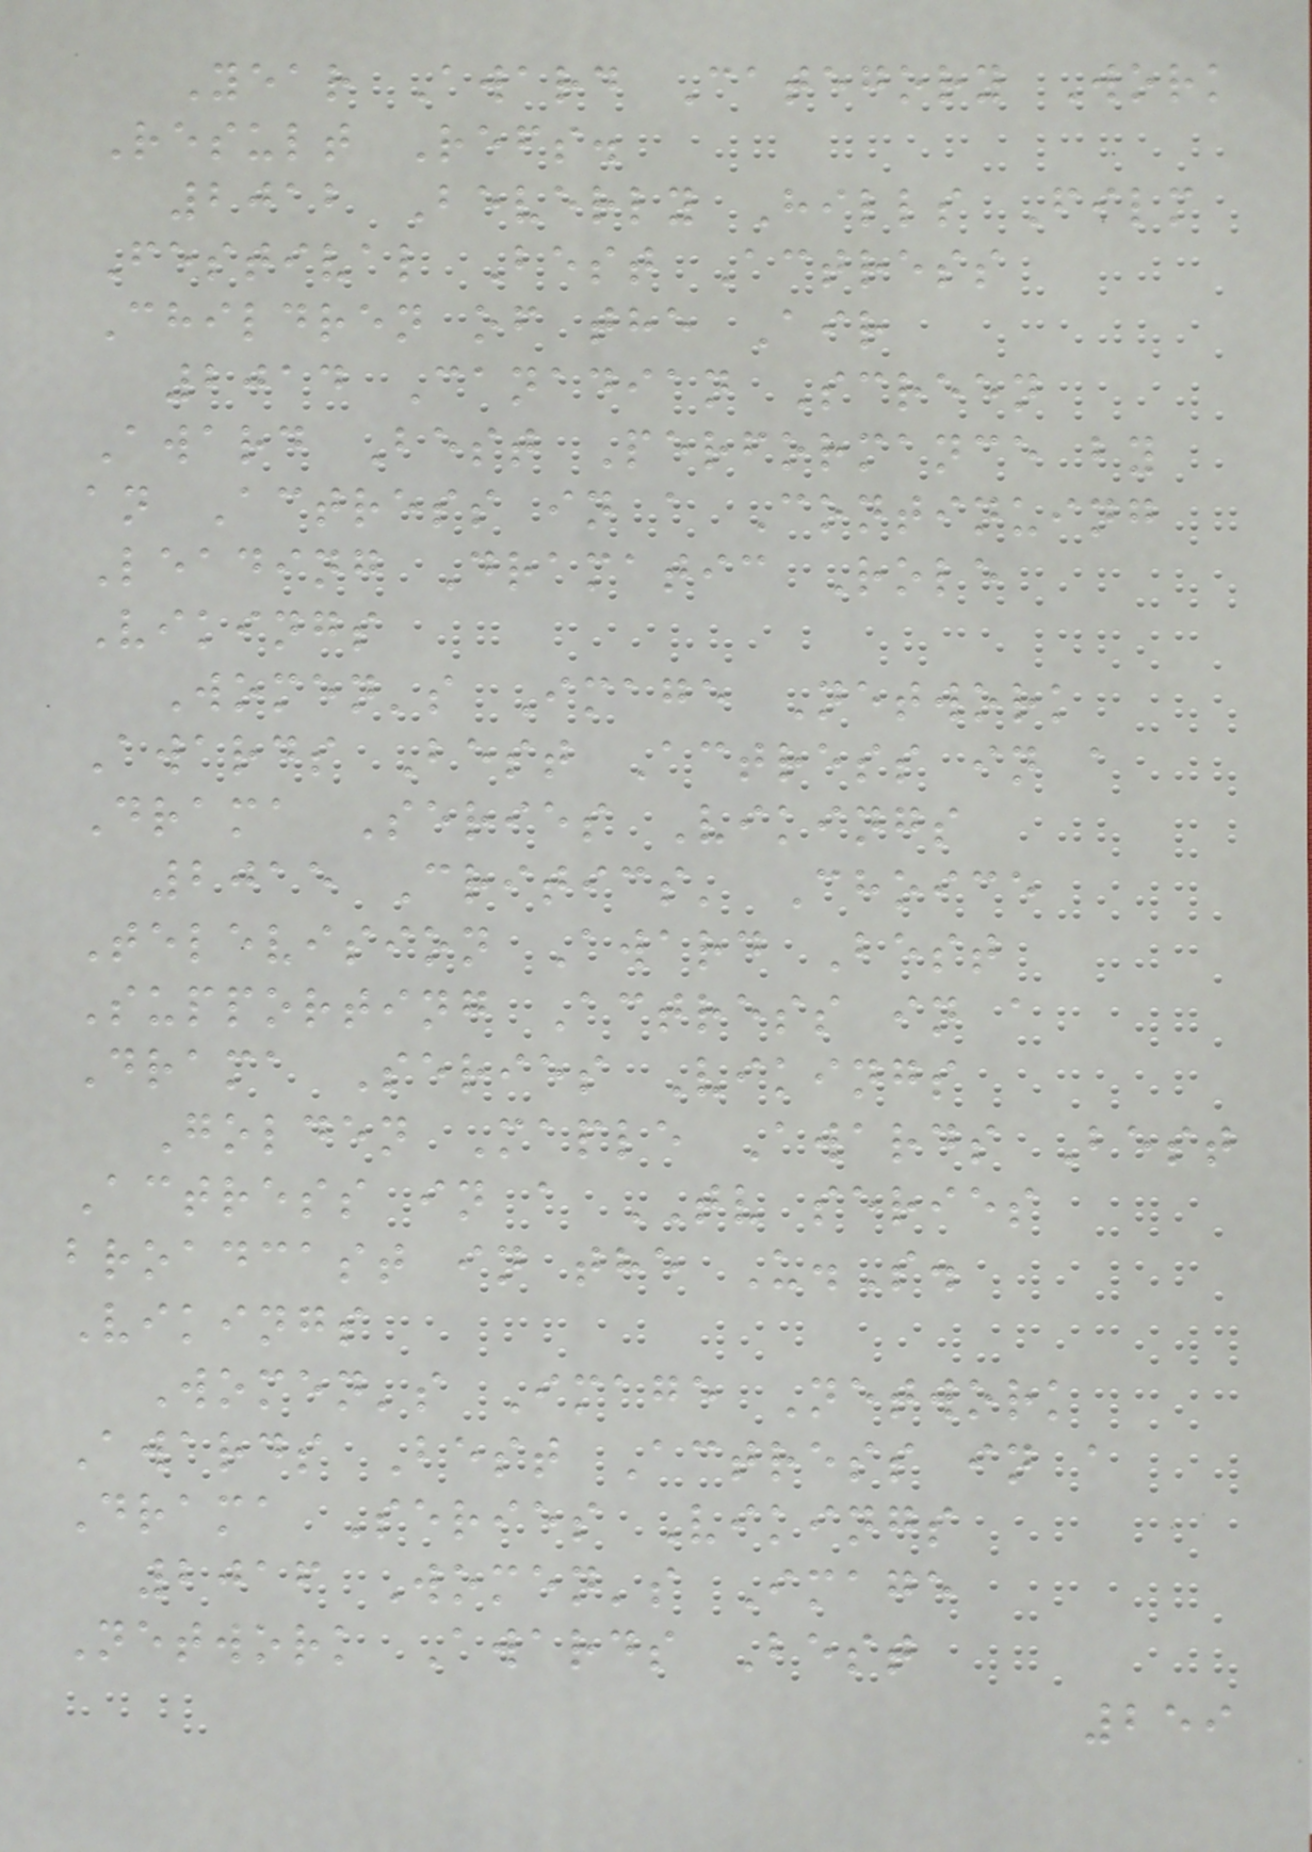Year Award Category Work
Result Refs.
2012 Beverly Hills Film
Festival Best Actress
Children of the Air
2014 Canadian Screen
Award Best Performance by
an Actress in a Continuing
Leading Dramatic Role
Vikings
Women's Image Network
Awards Best Actress in a
Drama Series Vikings
2015 Critics' Choice
Television Award Best
Supporting Actress in a
Drama Series Vikings
Golden Maple Awards Best
Actress in a TV series
broadcast in the U.S.
Vikings
Women's Image Network
Awards Best Actress in a
Drama Series Vikings
2016 Women's Image
Network Awards Best
259
